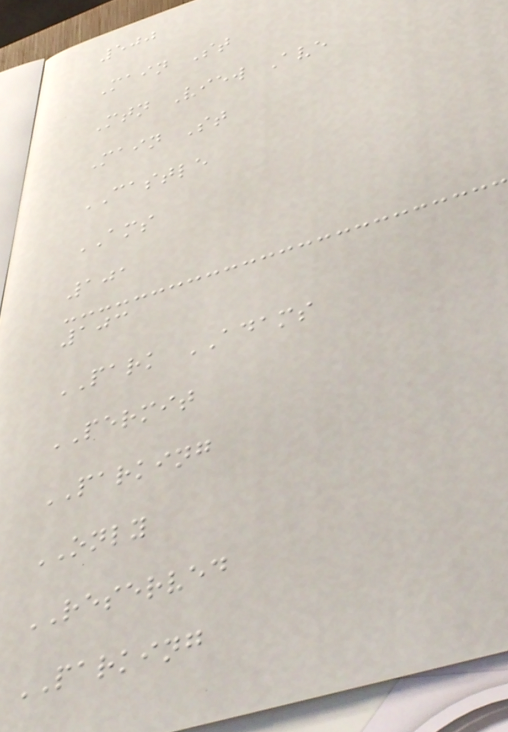500
Main St
Mtn View Ave
Main St
CASTLE
AMS
101
103
PARK ADAMS
PERMIT
PARKING
ONLY
RESERVED
PARKING
